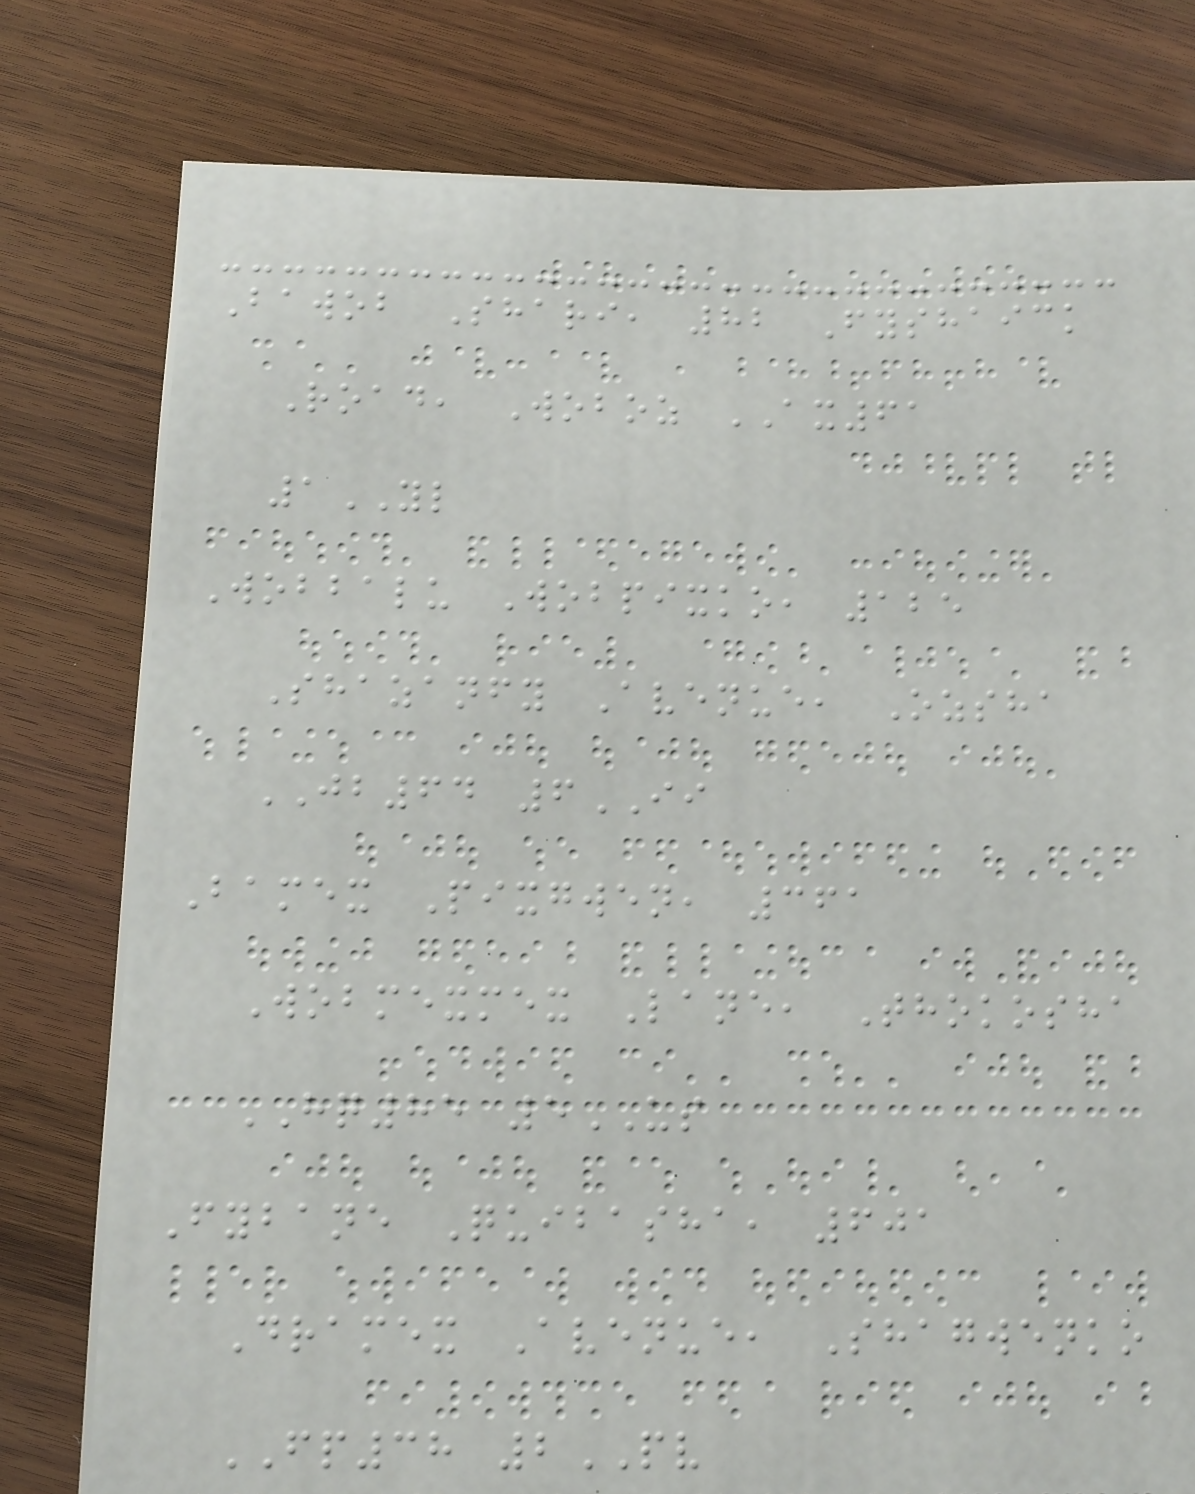Bawob Shari, 82 Fyshaick
Road, Woboz AX61
1YL
Wobbalu Wobpixko, 125
Shazanfy Avenue, Ozsha
JB64 6II
Bamex Pixgwen, 361
Wobmexmex Lane, Thokosha
HQ85 5US
Fybane Quibasha, 601
Dramex Avenue, Shagwenko
FP38 2PV
